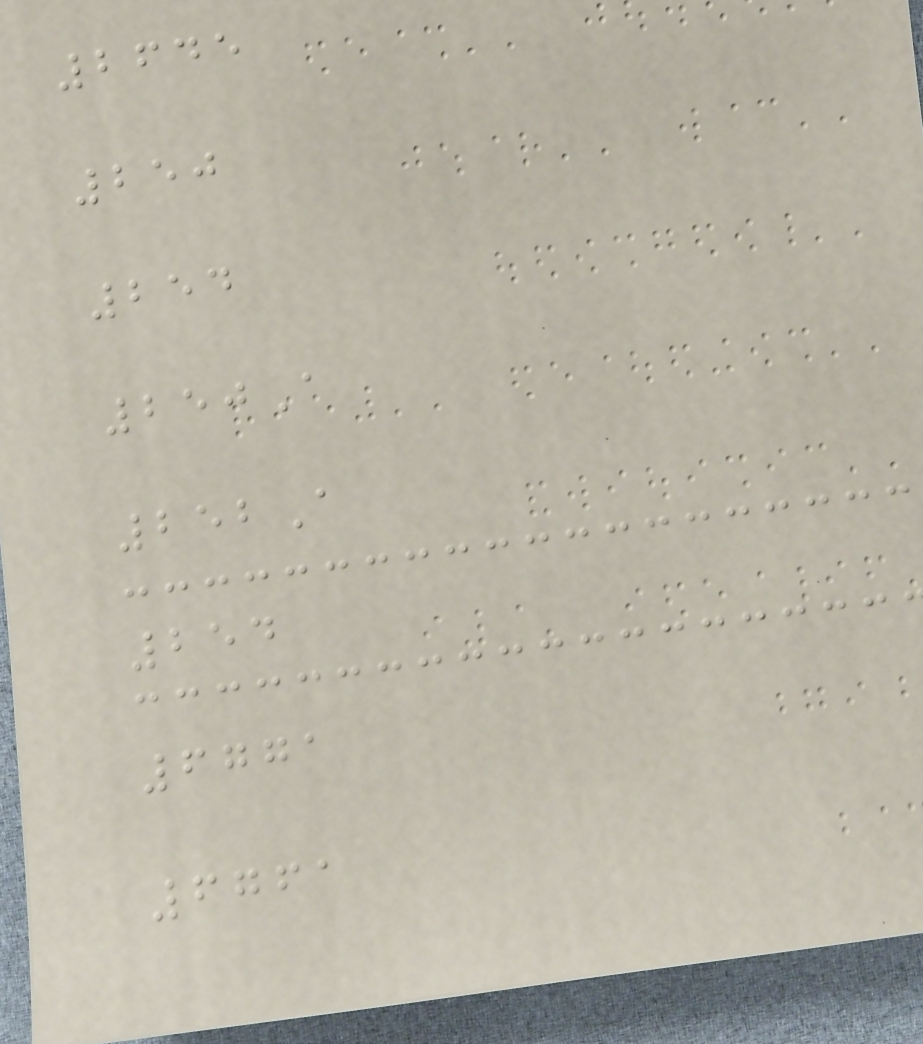2645
250
254
250A
252A
254
6771
6761
